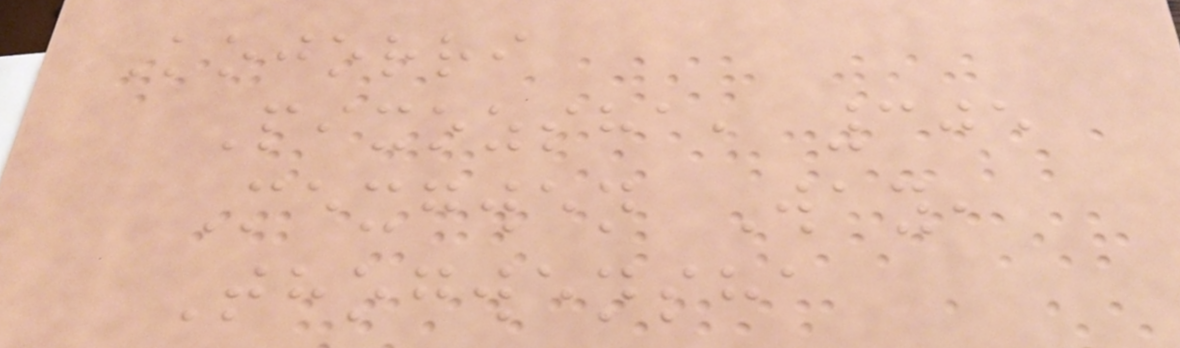Kojorri
Pixozsha, 305
Mexgwen Way,
Thogwensha
